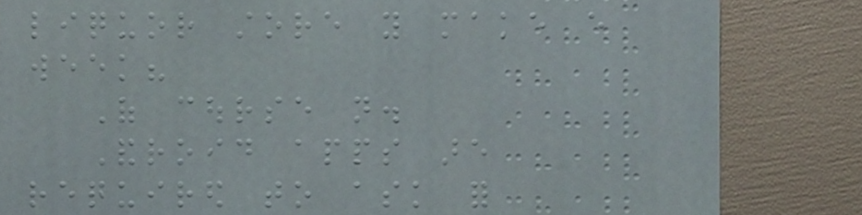liquor store you make every
week?
Of course not.
Android apps are
required to ask for
